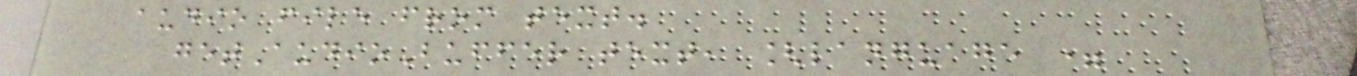audio file from text.
getAudioBuffer text, [language =
